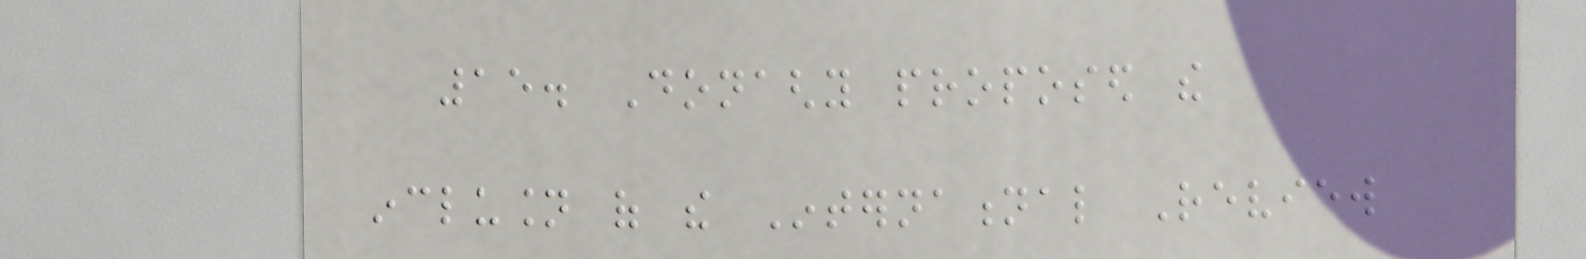15. Donaghy proposed the
inclusion of the International Review
